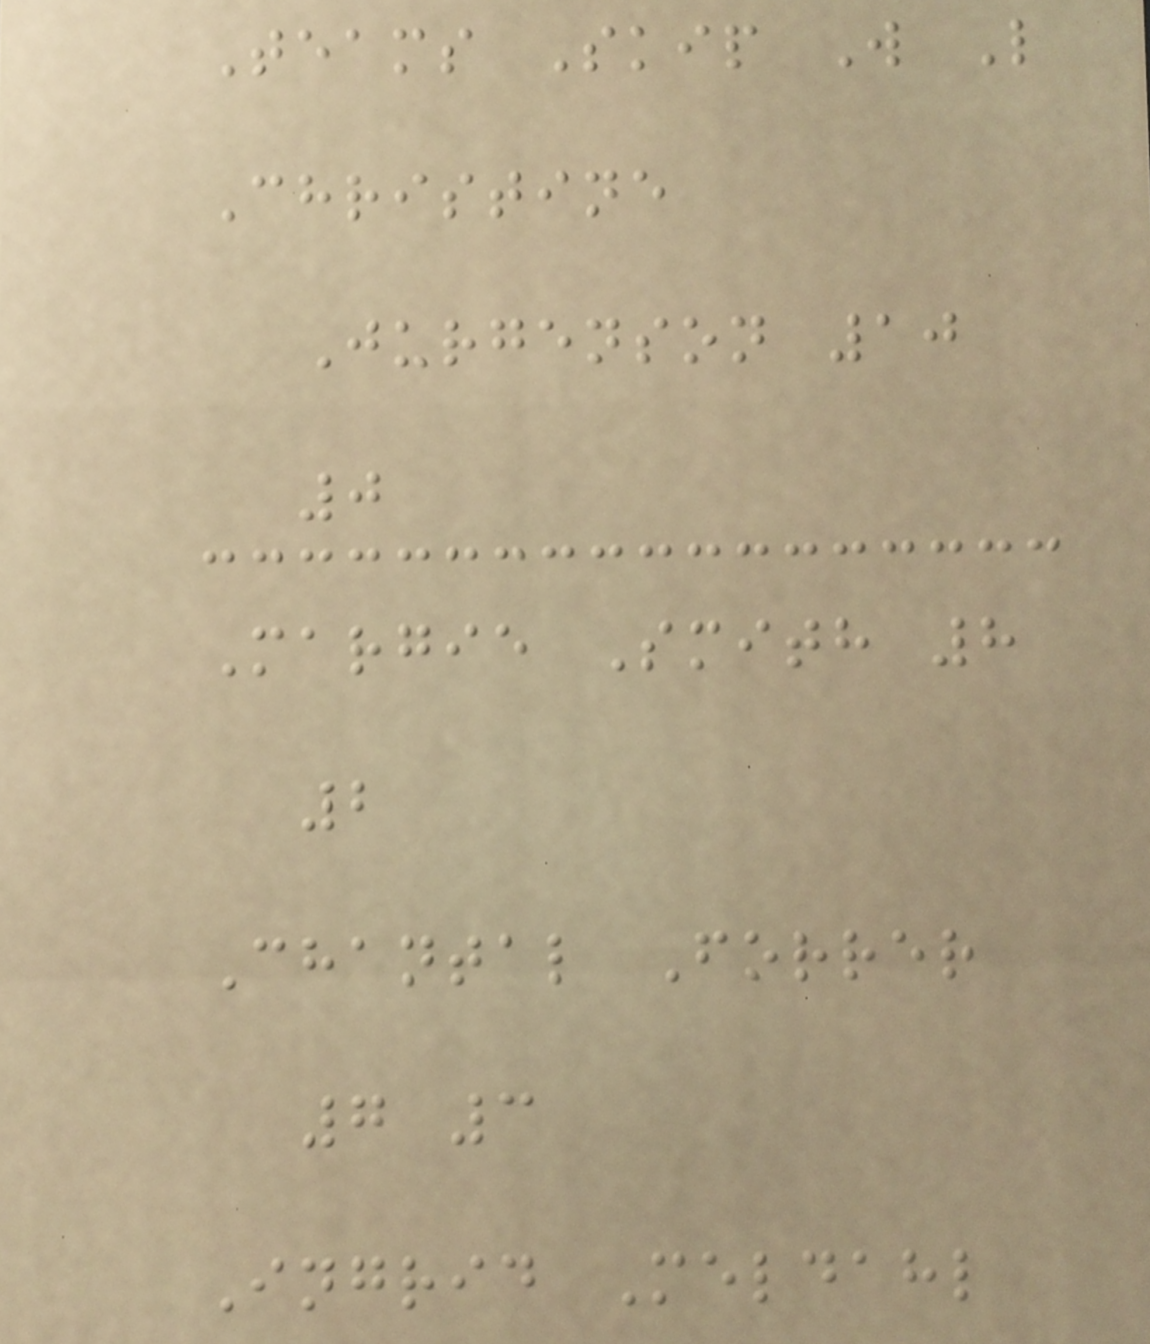Teams Skip W L
Christine
Jurgenson 10
0
Margie Smith 8
2
Chantal Forrer
7 3
Ingrid Meldahl
